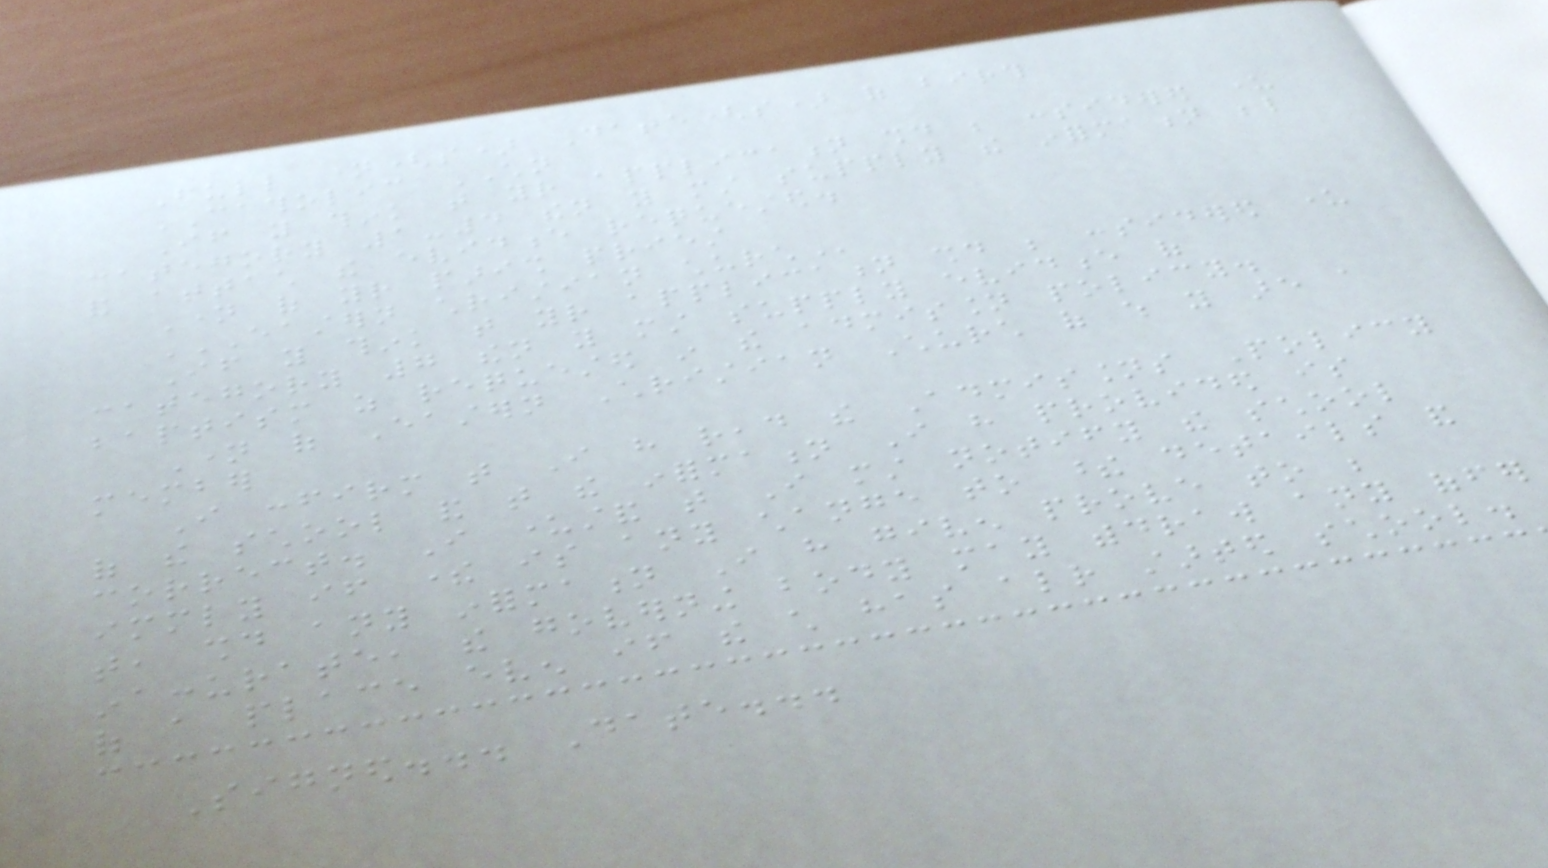Full name(s) Date(s) of birth
CATHOLIC CHILDREN
If you think that your application should be considered under
category 1-4 then you must supply the information below
and attach the evidence requested.
Name of your parish priest
EASTERN CHRISTIAN CHURCH
If you think that your application should be considered under
category 7 then you must supply evidence of
baptism as requested in the admission policy.
Name of Eastern Christian Church of which you are a
member
I confirm that I have read the Admissions Policy
of the school and that the information I have provided is
correct. I understand that I must notify the school
immediately if there is any change to these details and
that, should any information I have given prove to be
inaccurate, the governing body may withdraw any offer
of a place even if the child has already started school.
Signed... Date...
